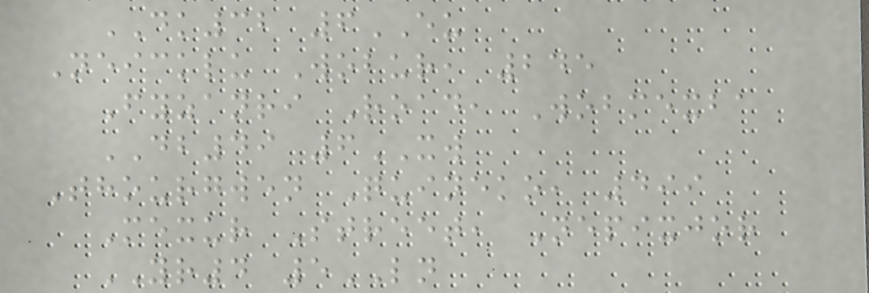DK32 6EU
Neicklu Wobur, 245
Fyzanri Road, Wobmexba
DB49 6XW
Thourgwen Quineko, 499
Mexur Street, Nepixjor
YR4 5LN
